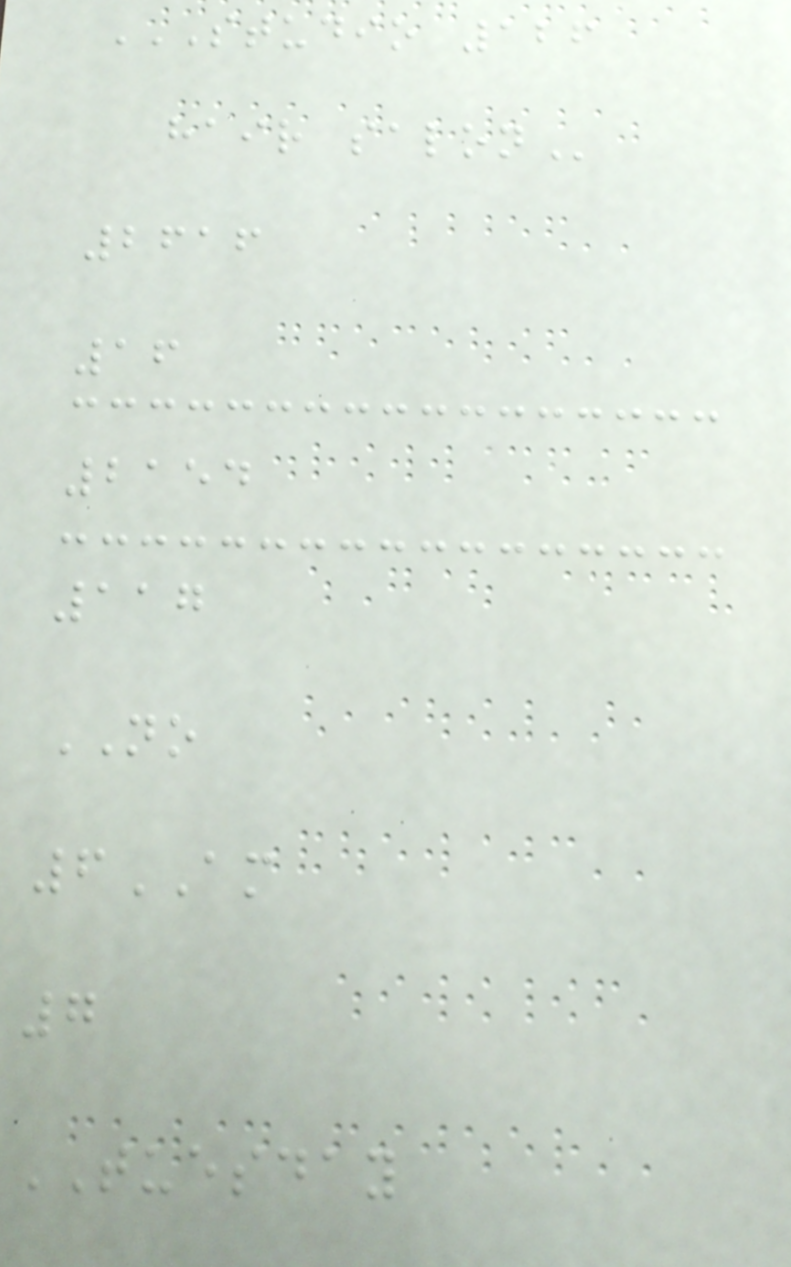STUDIO 126
HAIR SALON
2616
16
2154
117
NO
6AM
7
TUESDAY
